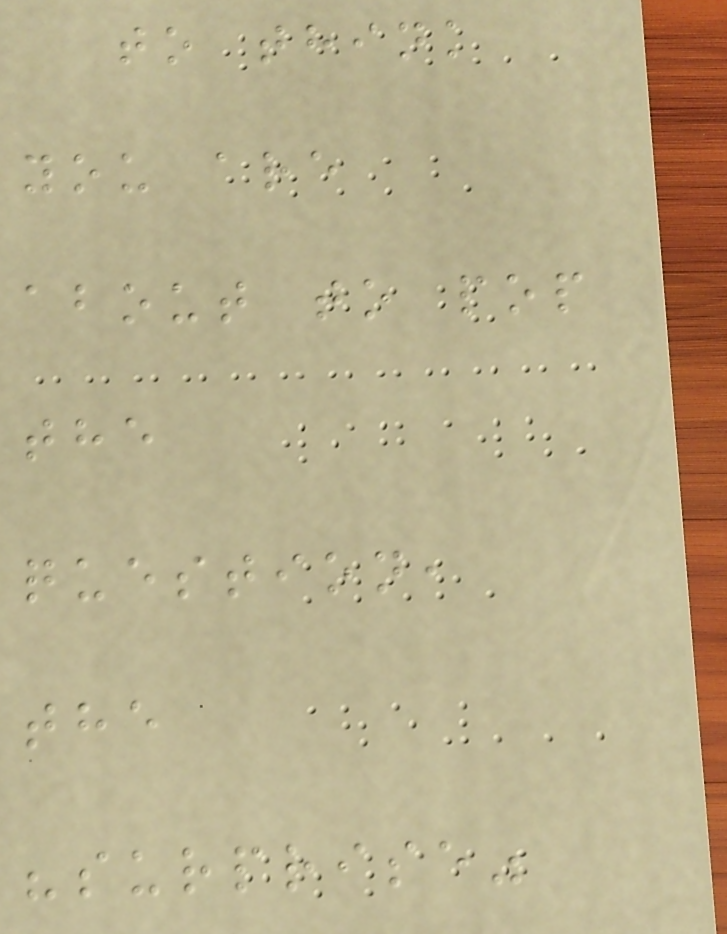to think
you are
about to pop
the
question,
the
"surprise"
